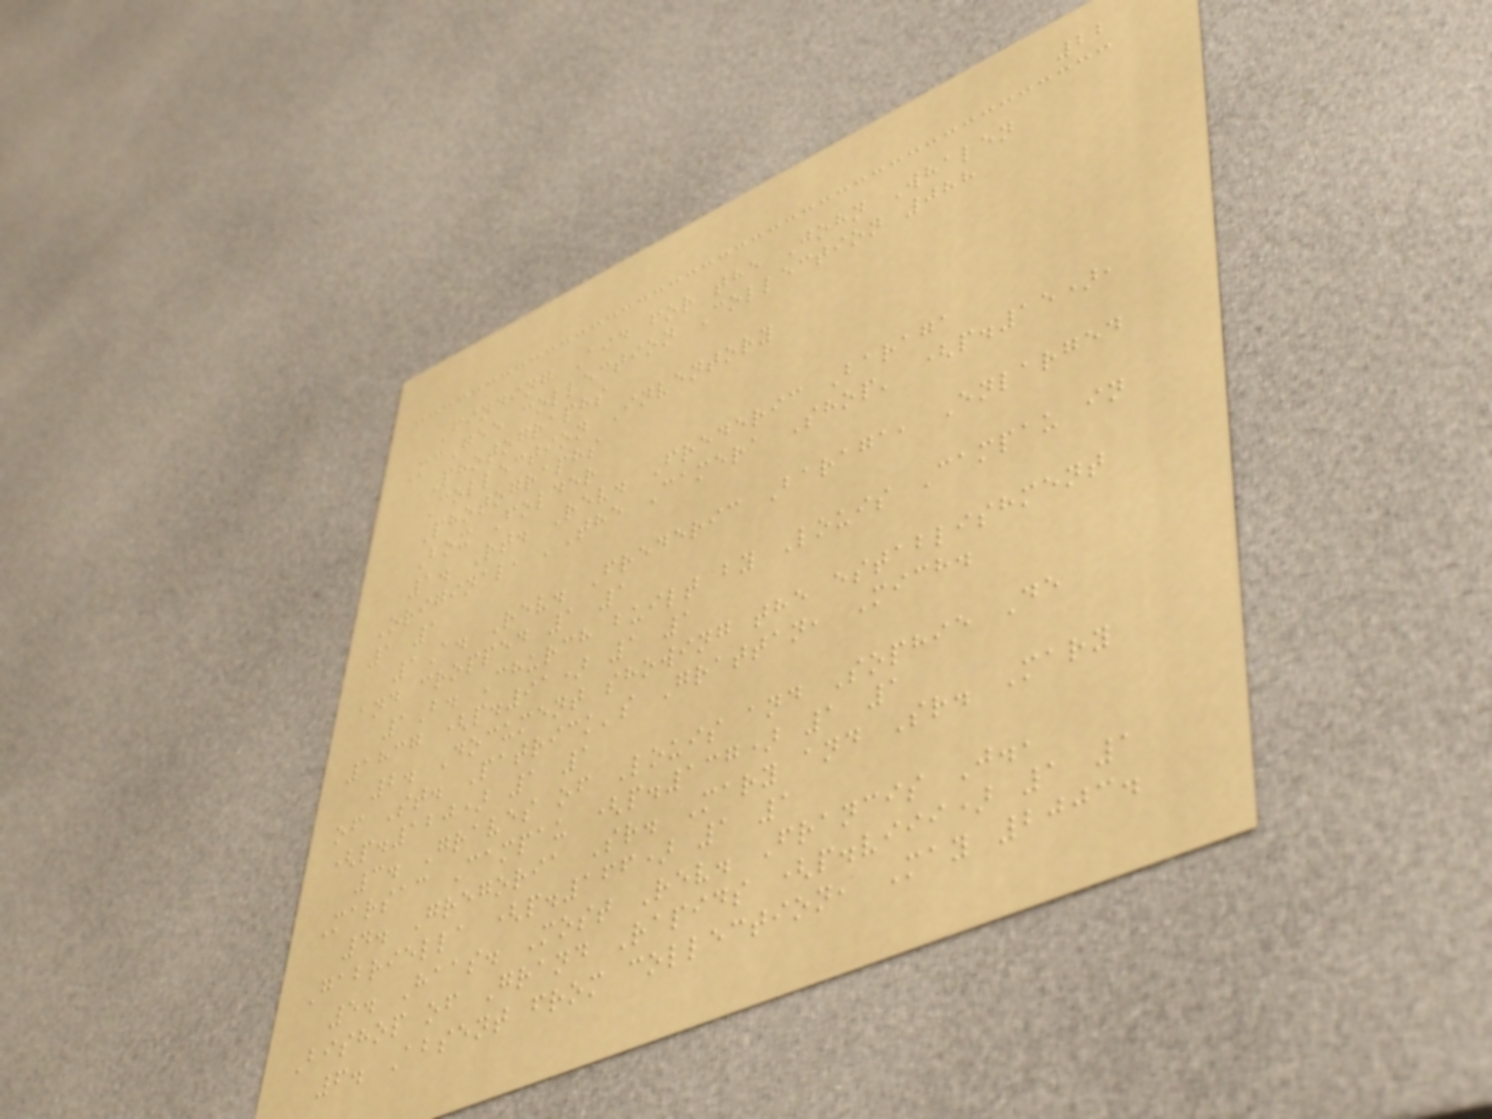22
Finding Aid for the John Whalen
McGee collection Collection 088
Photographs
Collection Inventory
Photographs
Box Folder
1. Rt. Rev. Frederic Baraga
Original, 'The Camera Shop' (p.15),
1 1
1A. Rev. Frederic Baraga, Enlarged
and cropped 1 1
1B. Church built by Louis Campau in
1837 (p.91) 1 1
2. Document showing the establishment
of St. Patrick's Grattan, Mich.
(p.120) 1 1
3. Graves of Louis and Sophie De
Marsac Campau (p.137) 1 1
4. Gregoria Sr. Mary and Sr. Mary
Gabriella (p.166) 1 1
5. Haas. Most Rev. Francis J.,
Bishop of Grand Rapids (p.viii) 1 1
6. Absent from collection, May 2003.
